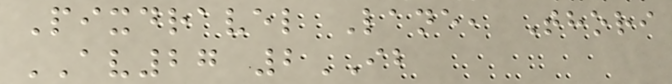Pixdravel Lane, Thori
AV27 2IB
